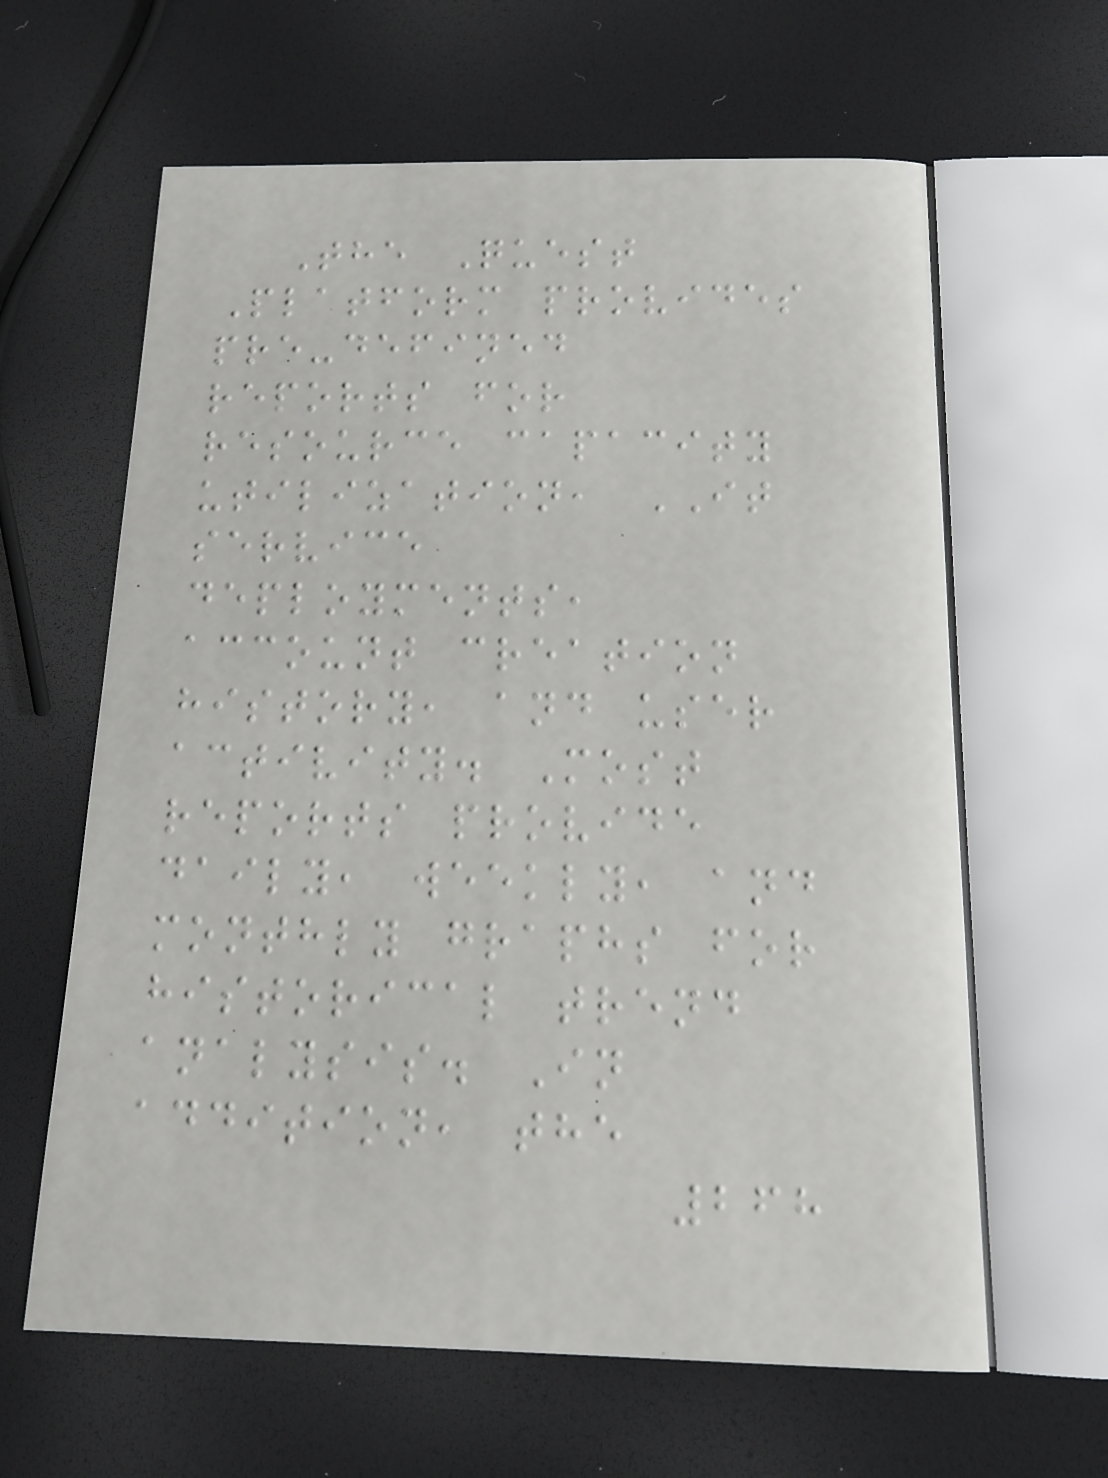The Quest
Platform provides
pre-defined
reports for
resource capacity
utilization, IT
service
deployments,
account creation
history, and user
activity. Most
reports provide
daily, weekly, and
monthly graphs for
historical trend
analysis. In
addition, the
268
